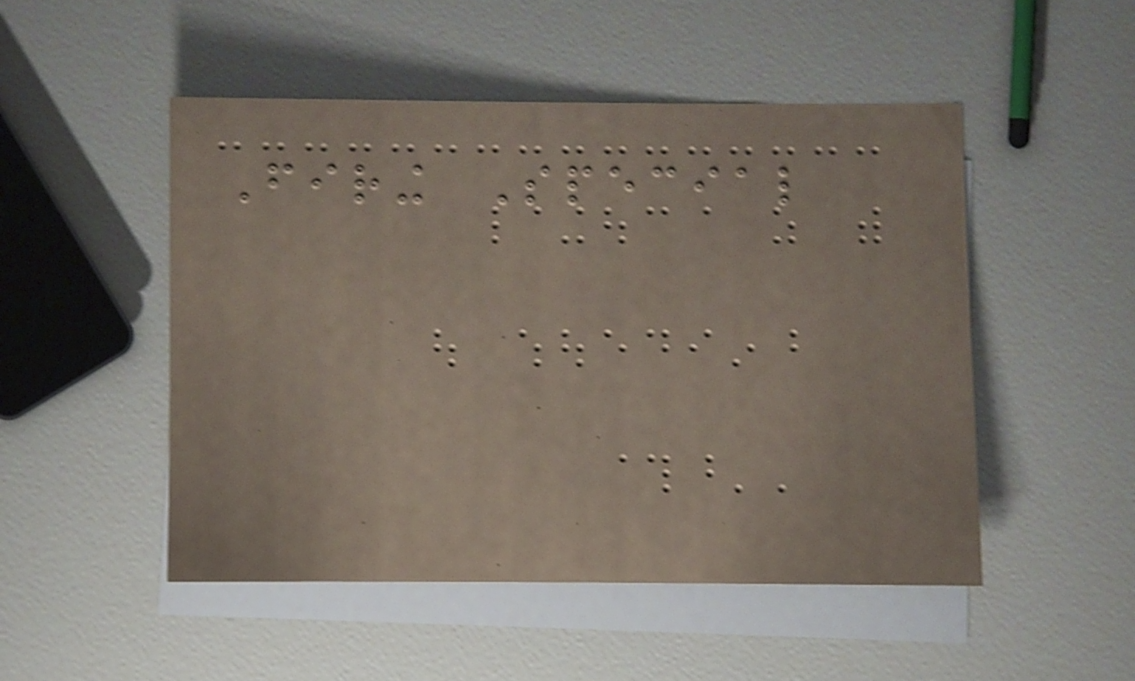Firing Special
